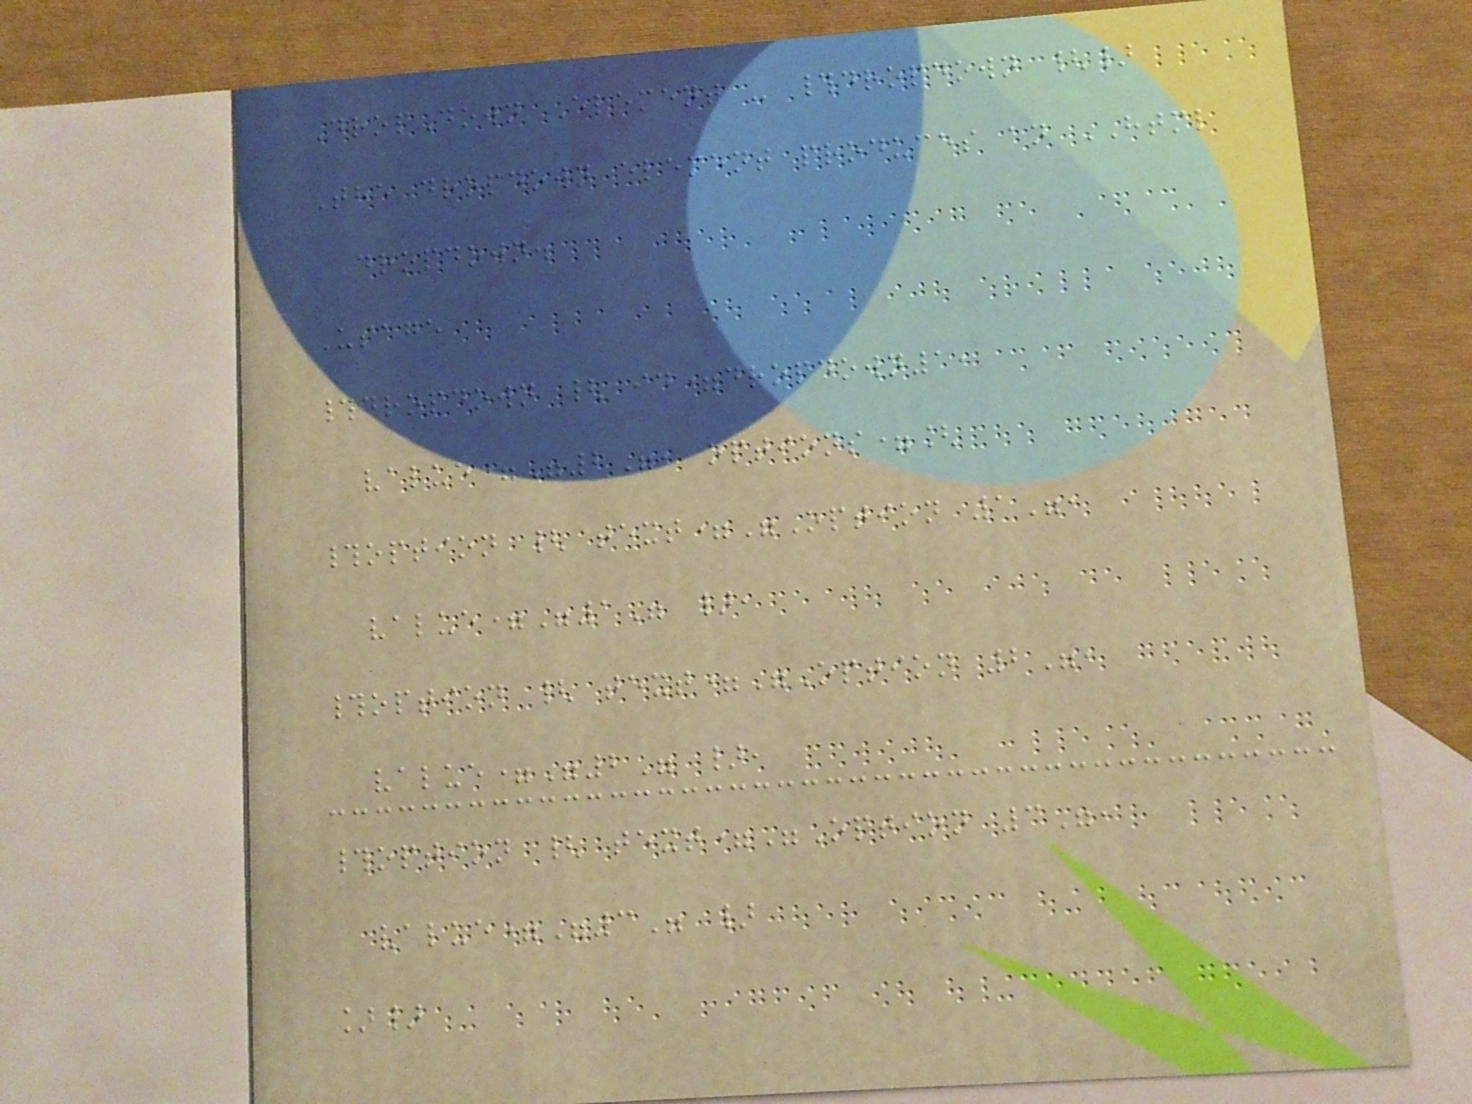DropDown Element - #dropdown {}
The dropdown element produces an HTML
dropdown.
Usage
#dropdown { id=dropdown1,
value="2", options=[
#option { text="Option 1",
value="1" },
#option { text="Option 2",
value="2" },
#option { text="Option 3",
value="3" }
]}
